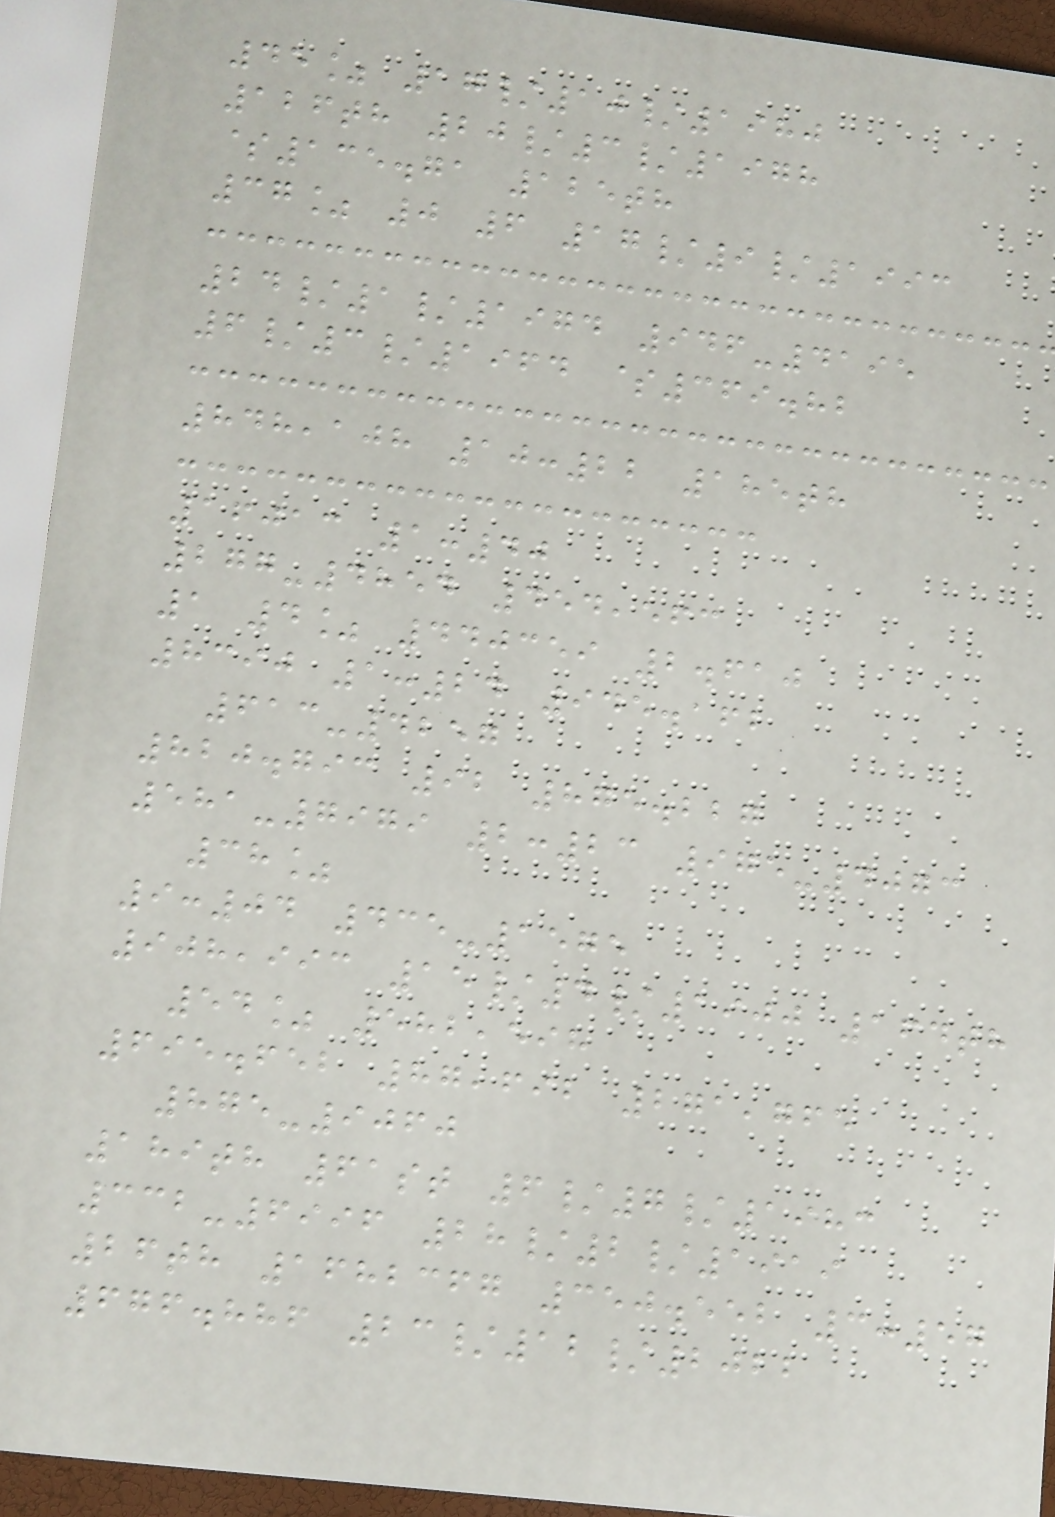45% 17/10/1980
126th 20/3/1978
$135.71 125th
37% 0 6 17/9/1993
24/1/1974 946-4195
6/3/1964 $369.82
848,108 10:22 185th
16013 1:40
277-4854 454,563
1 4% 440359 2.610
8390 1:24 945.162
613-4257
820.793 92 875.227
581-7979 2:23 975-4073
38%
9:04 435-1575
908,993 15/4/1900 164th
54% 582,598
695.652 87,692 271,765
875-9060
189th 61st 6/7/1983
332-6996 28/2/1919
26th 1682367 350.552 3:57
676.886 23/12/2022
